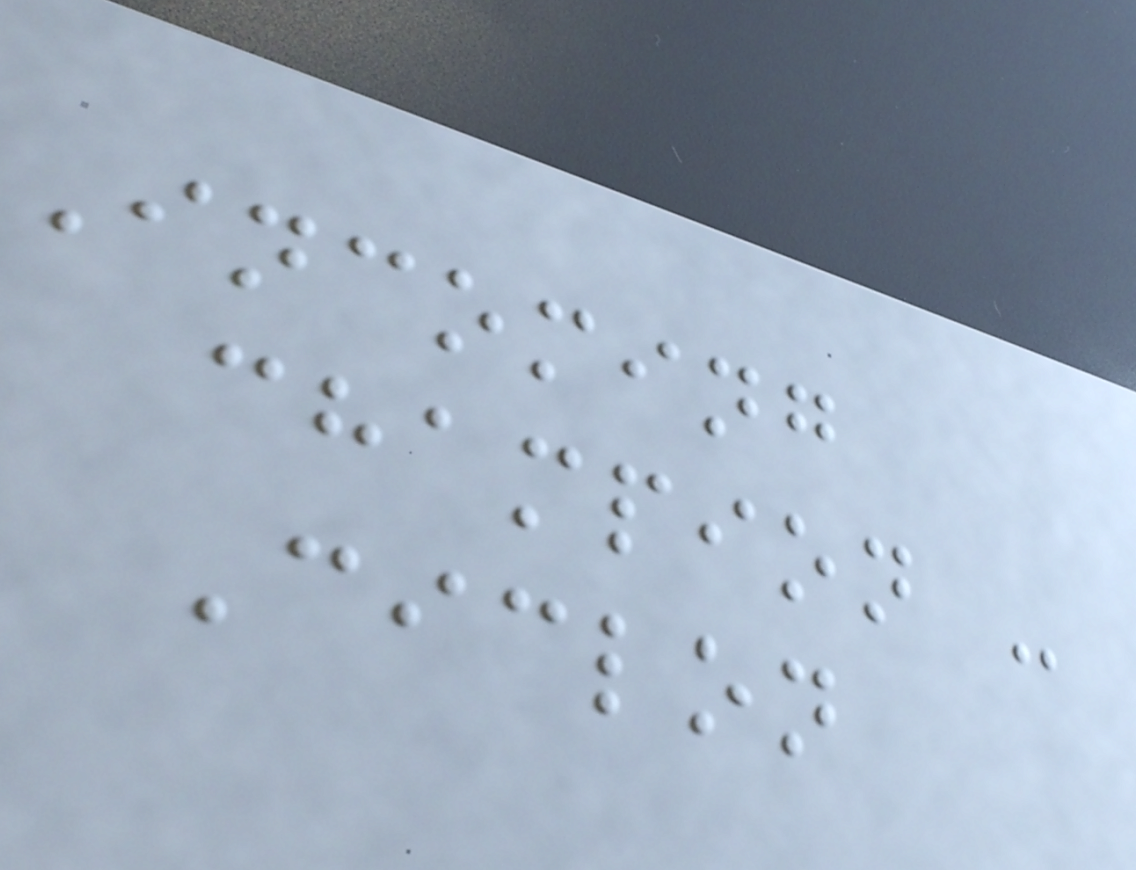Incoming
champion -
Ciclon
